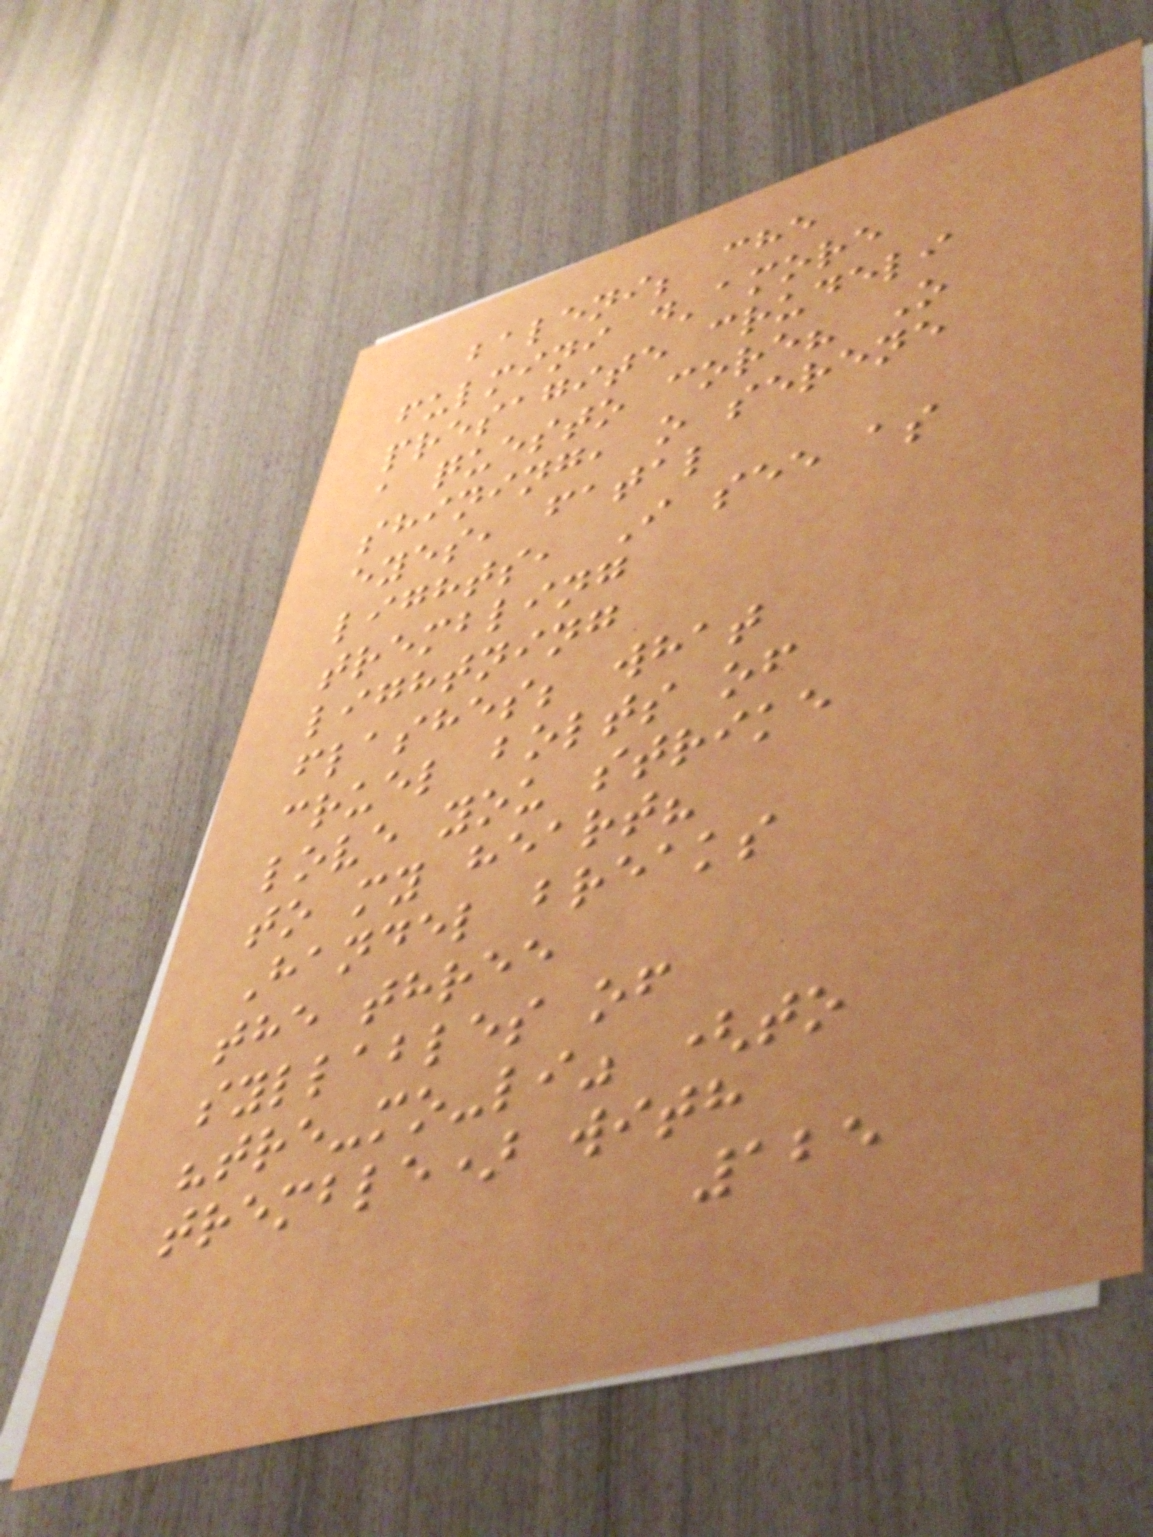baleni; che
fulmini d'amore
presagite crudeli
a questo core? O
shining, o serene
eyes, fatal
lights, I see as
trembling
lightning
flashes; what
cruel bolts of
love you strike
to my heart?
Handel breaks
the three
syllables of
"tre-mo-li" (to
tremble) with
125
